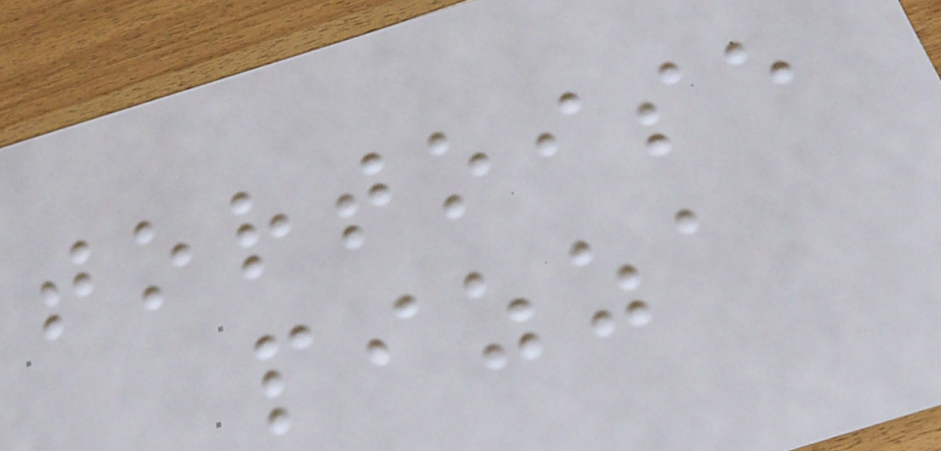tortoise
pizza
